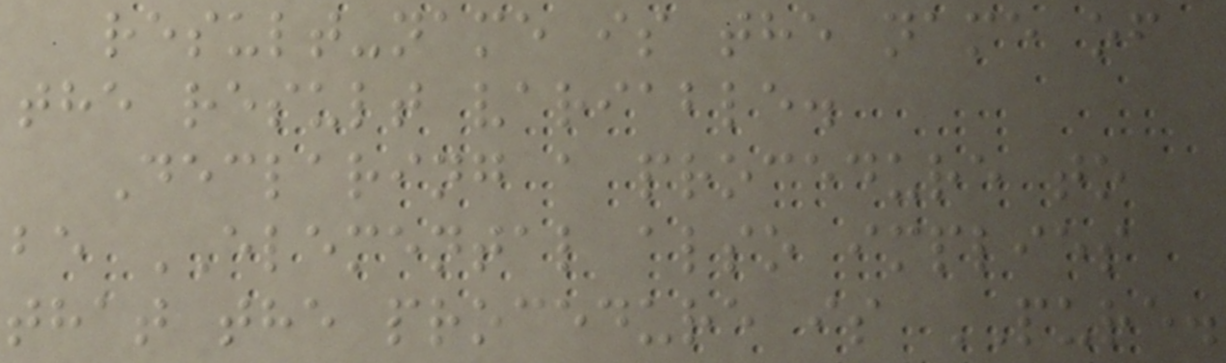result-name is the name of
the result variable.
Declaring a procedure to
be ELEMENTAL also implies
that the procedure is PURE.
